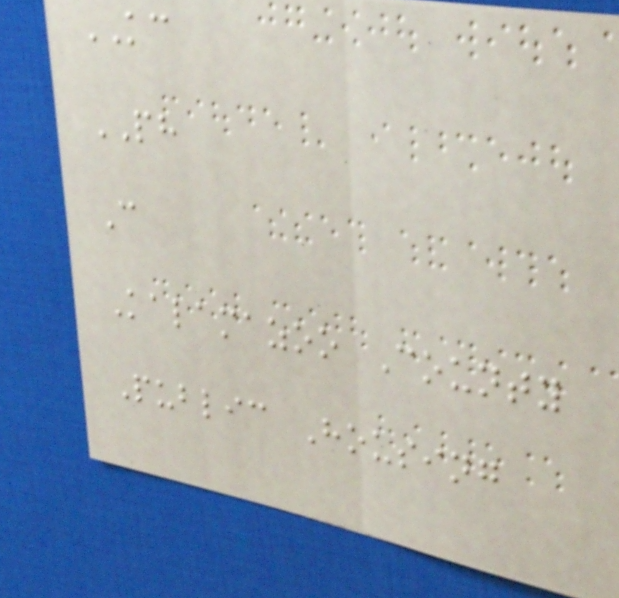KC
PH
C
Kalamazoo County
Public Housing
